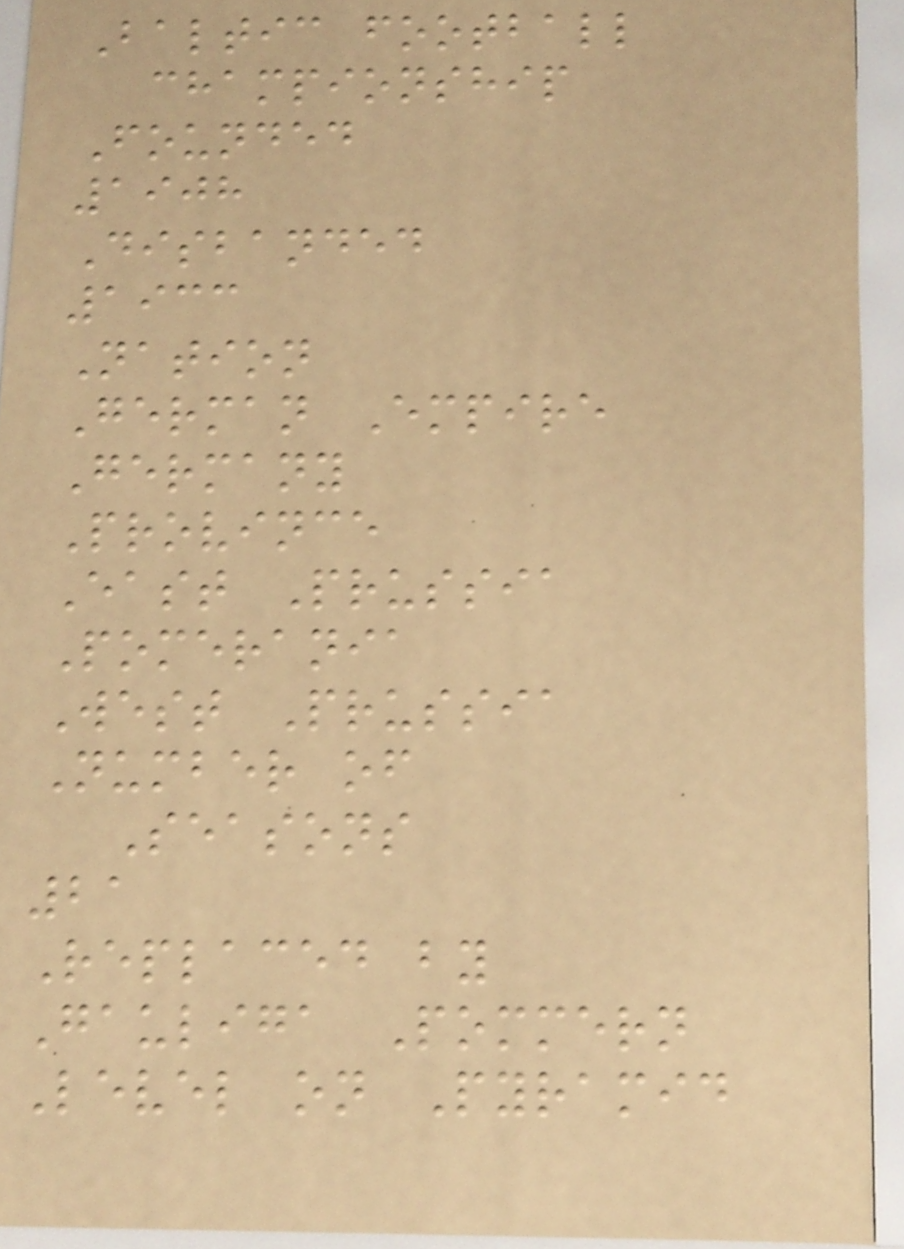Baltic football
championship
Founded
1908
Disbanded
1933
Nation
German Empire
Germany
Province
East Prussia
Pomerania
West Prussia
Number of
Seasons
21
Replaced by
Gauliga Pommern
Level on Pyramid
